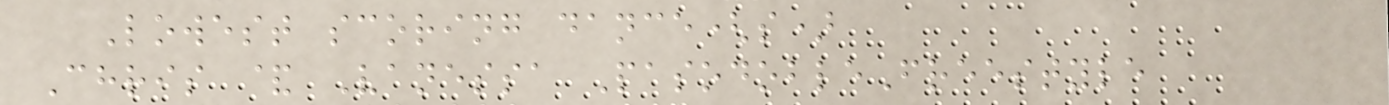Lowest scoring dance(s)
Chris & Vanessa PasodobleFreestyle
